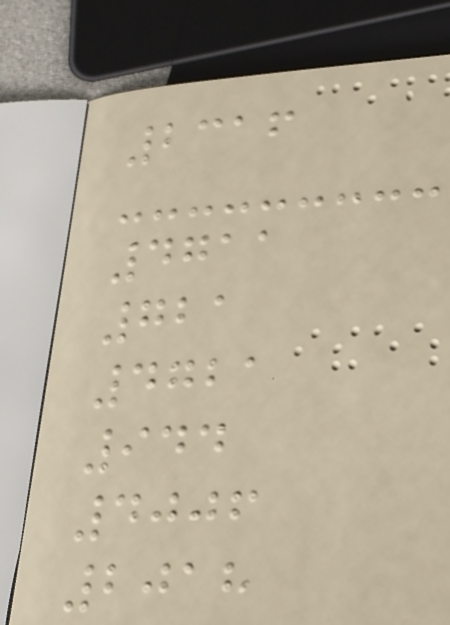2316
4711
721
4721
944
4006
2018
